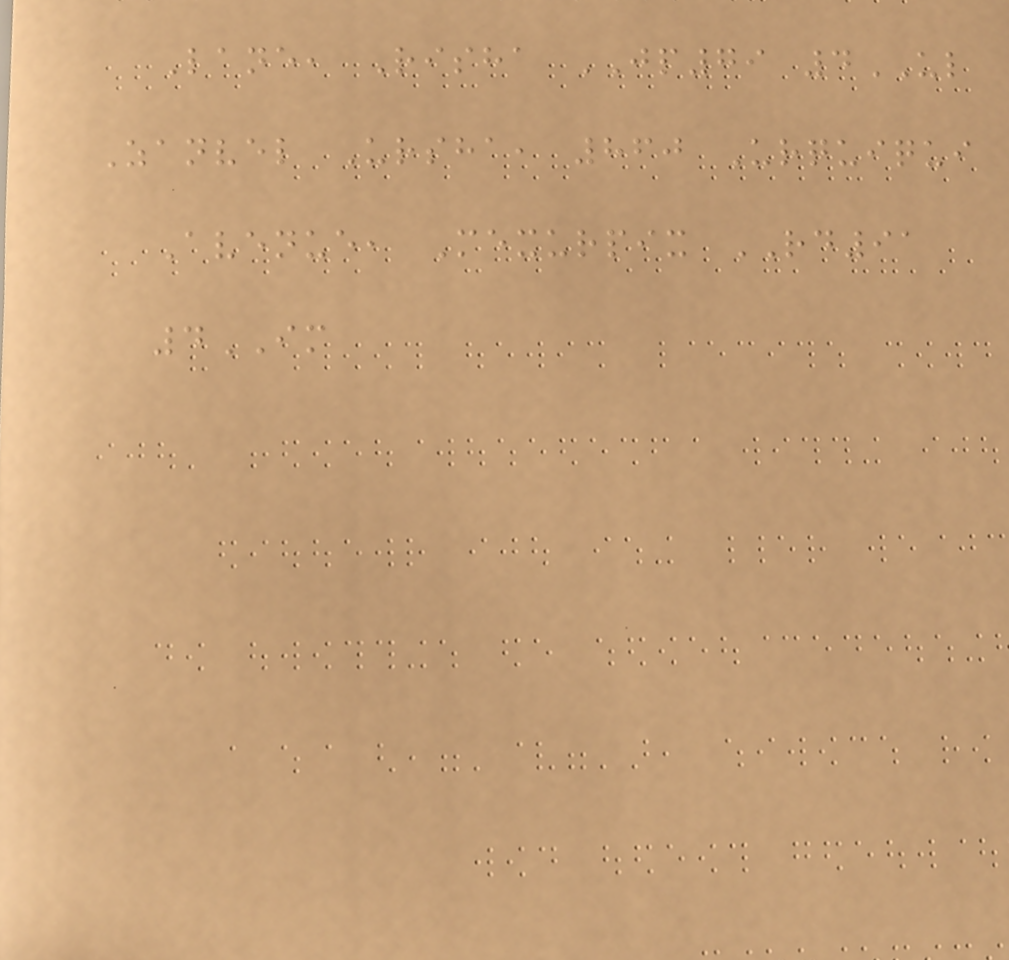Lane, Risha JP79 4UL
Zanvel Ursha, 860 Urquiqui
Avenue, Mexurpix RD91
4IM
